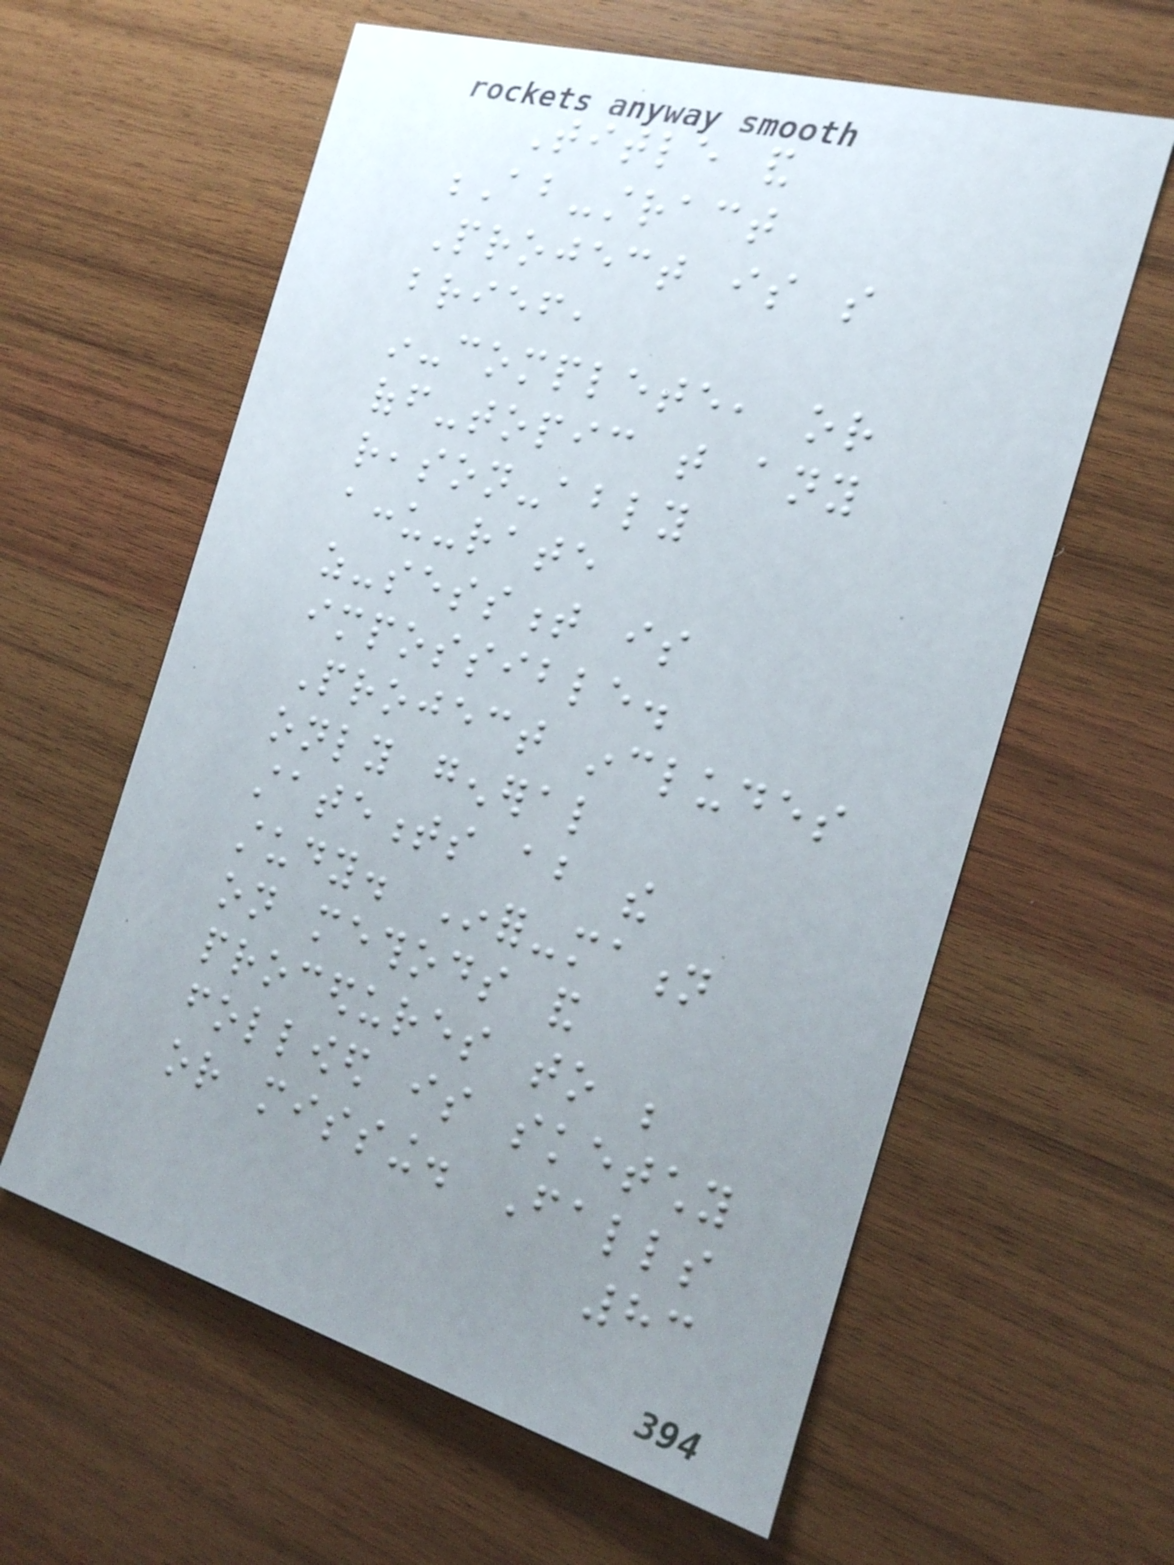Title and
Ab-stract
Project is so
brief,
in-complete, or
off-topic that any
reason-ably
accu-rate
as-sessment is
impossible.
Project includes
only general
statements about the
study. Infor-mation
on methods and
procedures to be
followed is sketchy
or missing. Falls
83
